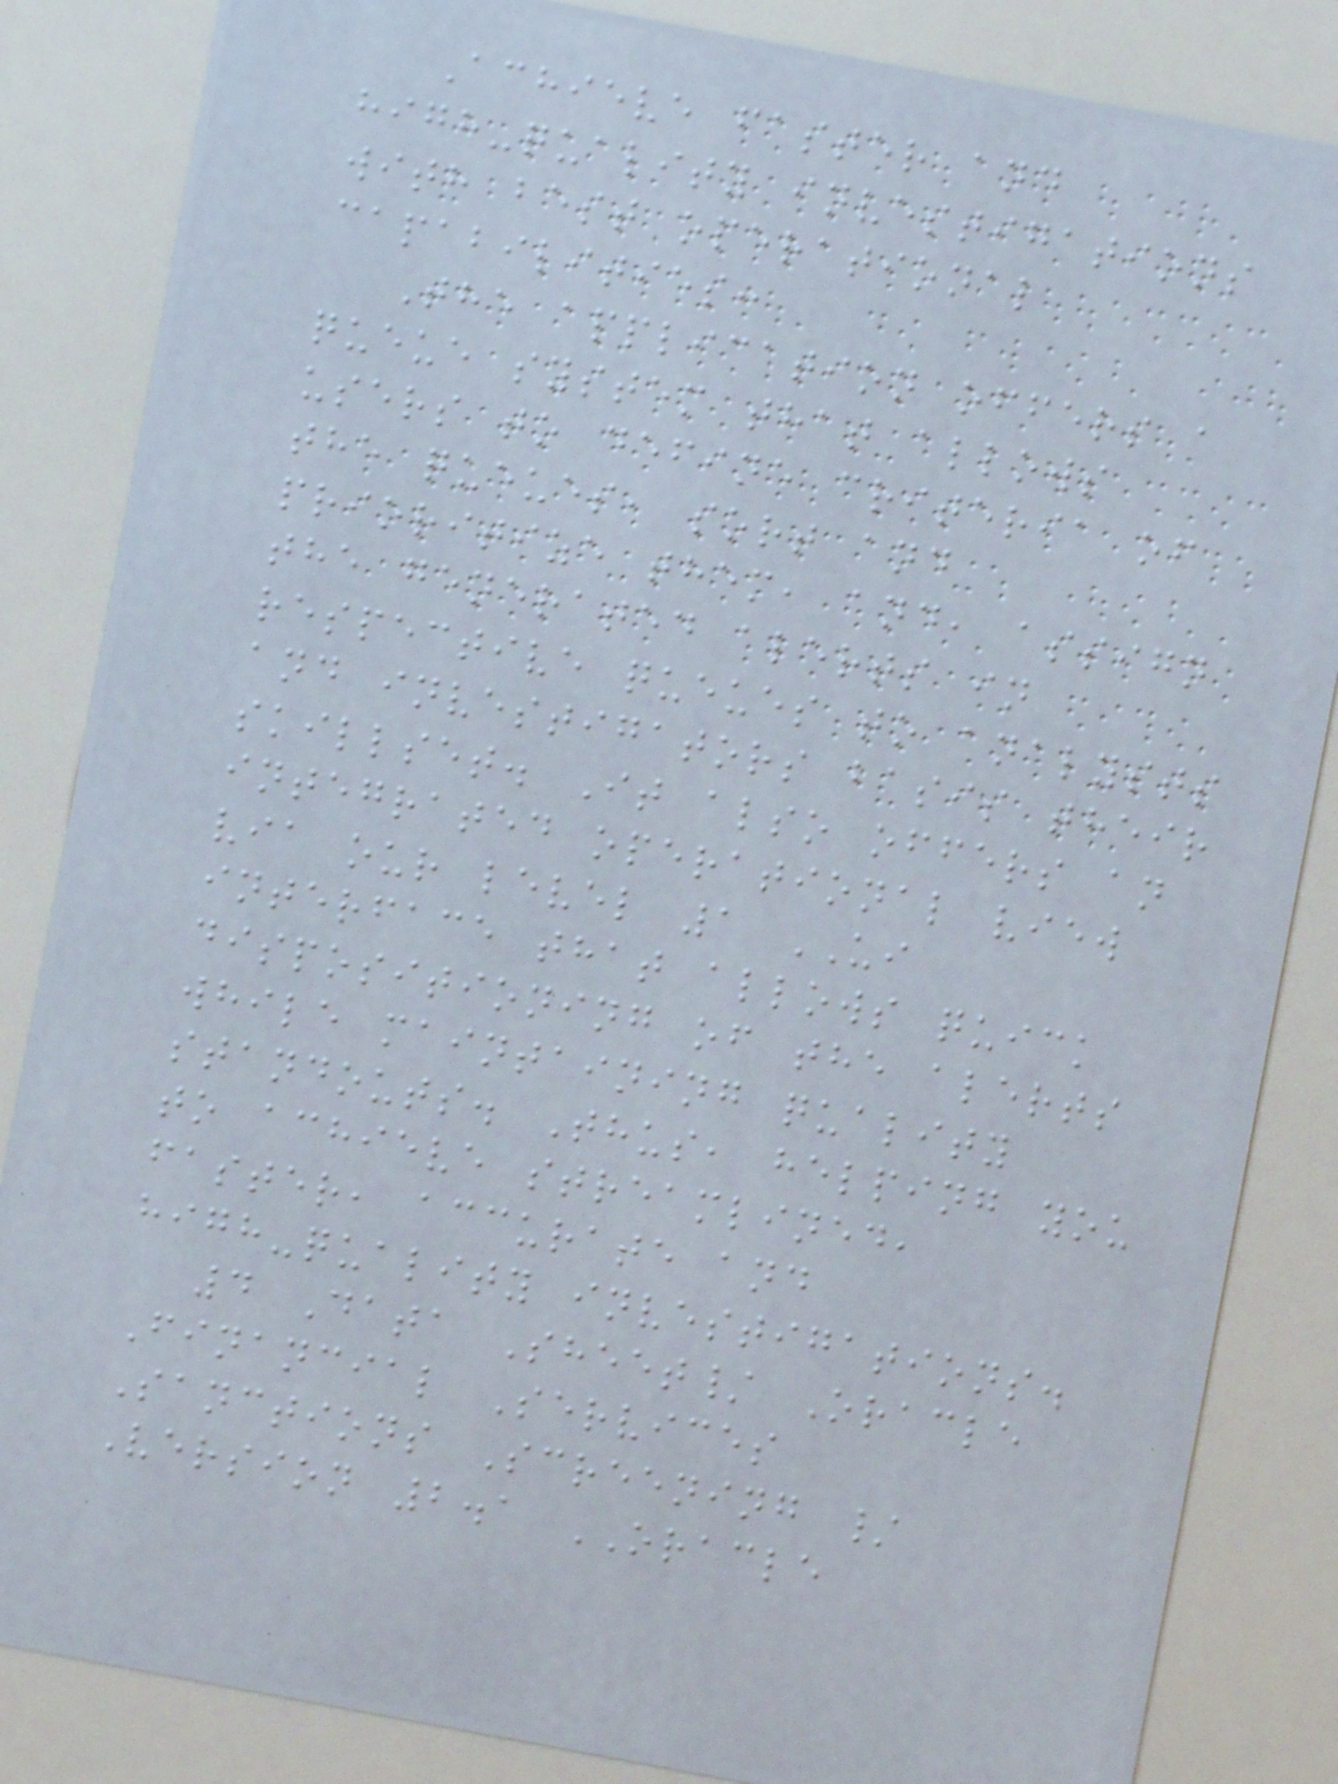Achieve faster and
high-quality investigations
with best operational
capabilities:
The application offers a
queue system that allows
users to define criteria of
the queues, sort and
prioritize them, and, assign
the generated alerts in
respective queues to analysts
and investigators basis their
skillset. It also offers an
integrated operational view
via our level 1 UI
interface that allows quick
dispositioning of the alerts
while maintaining quality
standouts. Thus, helping you
to achieve streamlined,
faster, accurate and
high-quality investigations.
4 Data Sheet/ Oracle
Financial Services
Sanctions Screening /
Version 2.1 ORACLE
